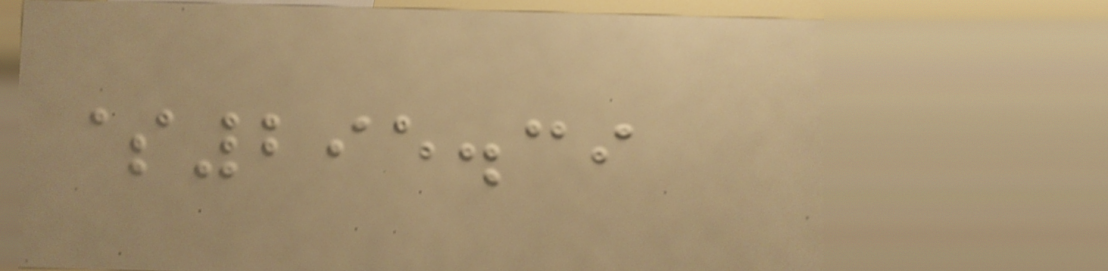$295.39
